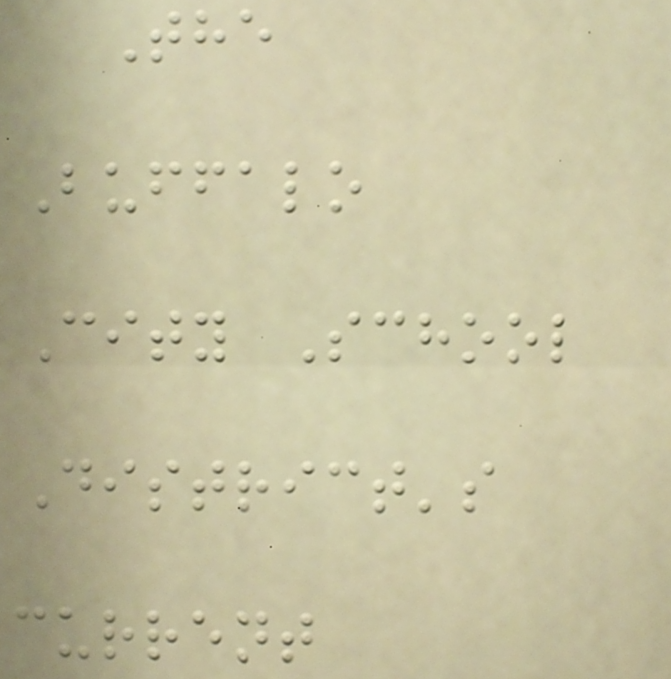The
Buffalo
City School
District's
current
